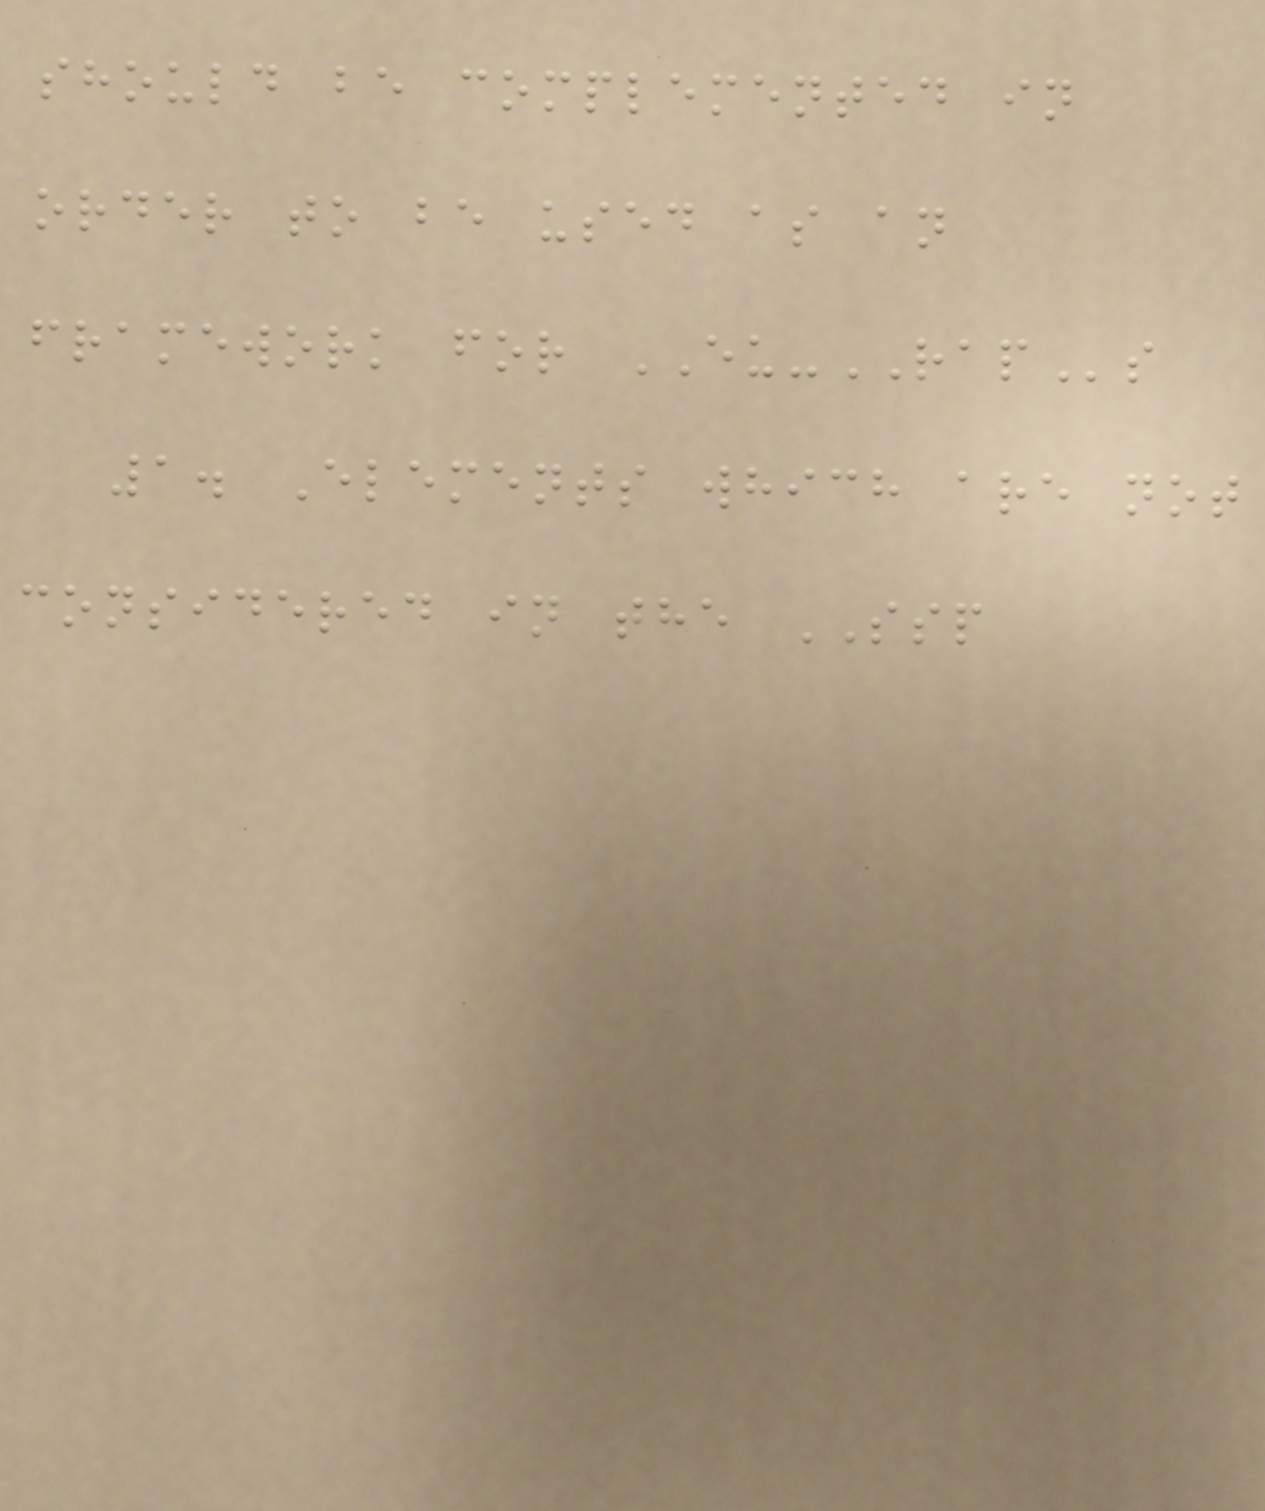should be complemented in
order to be used as an
framework for EU-RAPs
1. Elements which are not
considered in the SSP
